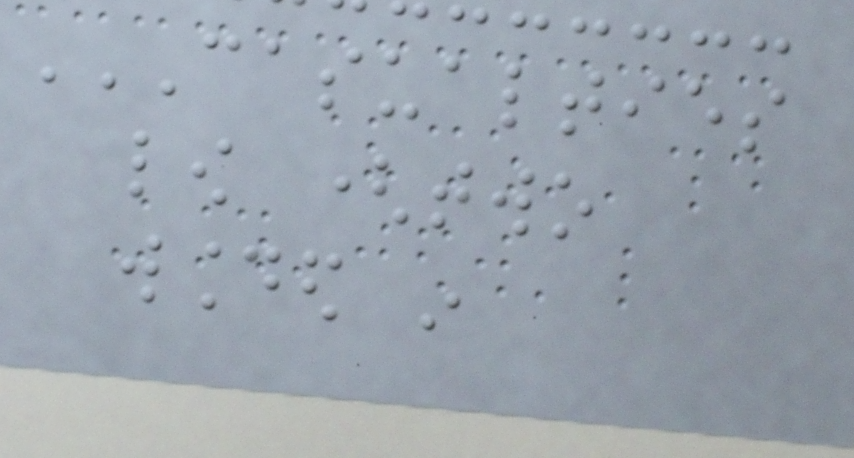CASUALTIES
LOW (TWO
WOUNDED IN
